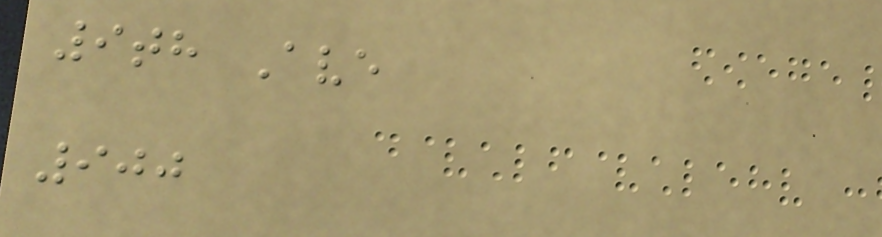9th Ave
900
